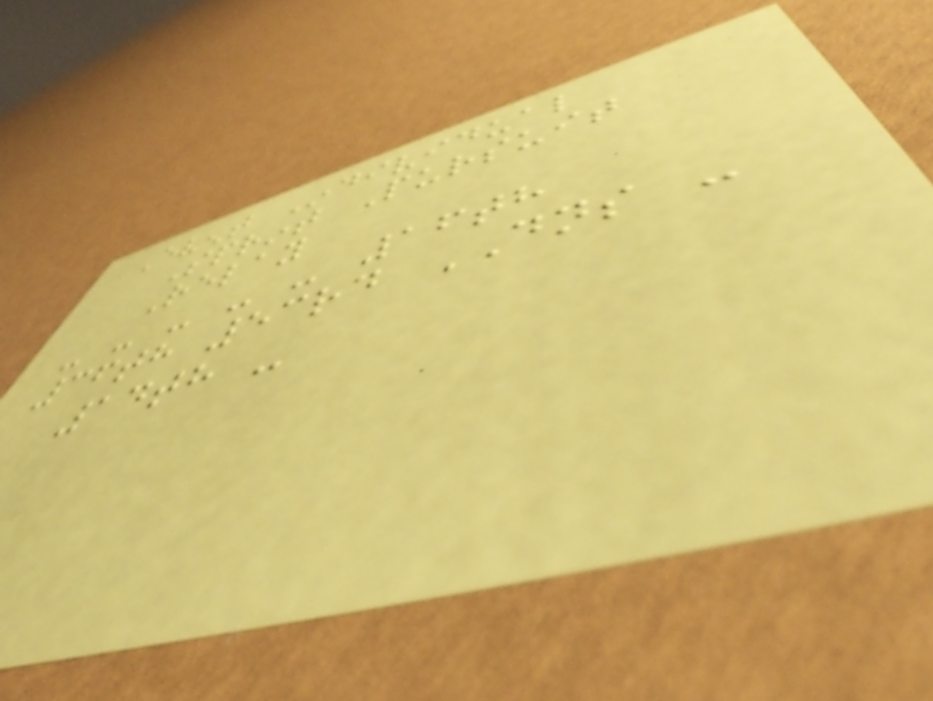Event Individual
Sprint Pursuit
Relay
- - - - - 16th
36th 53rd DNS -
14th -
